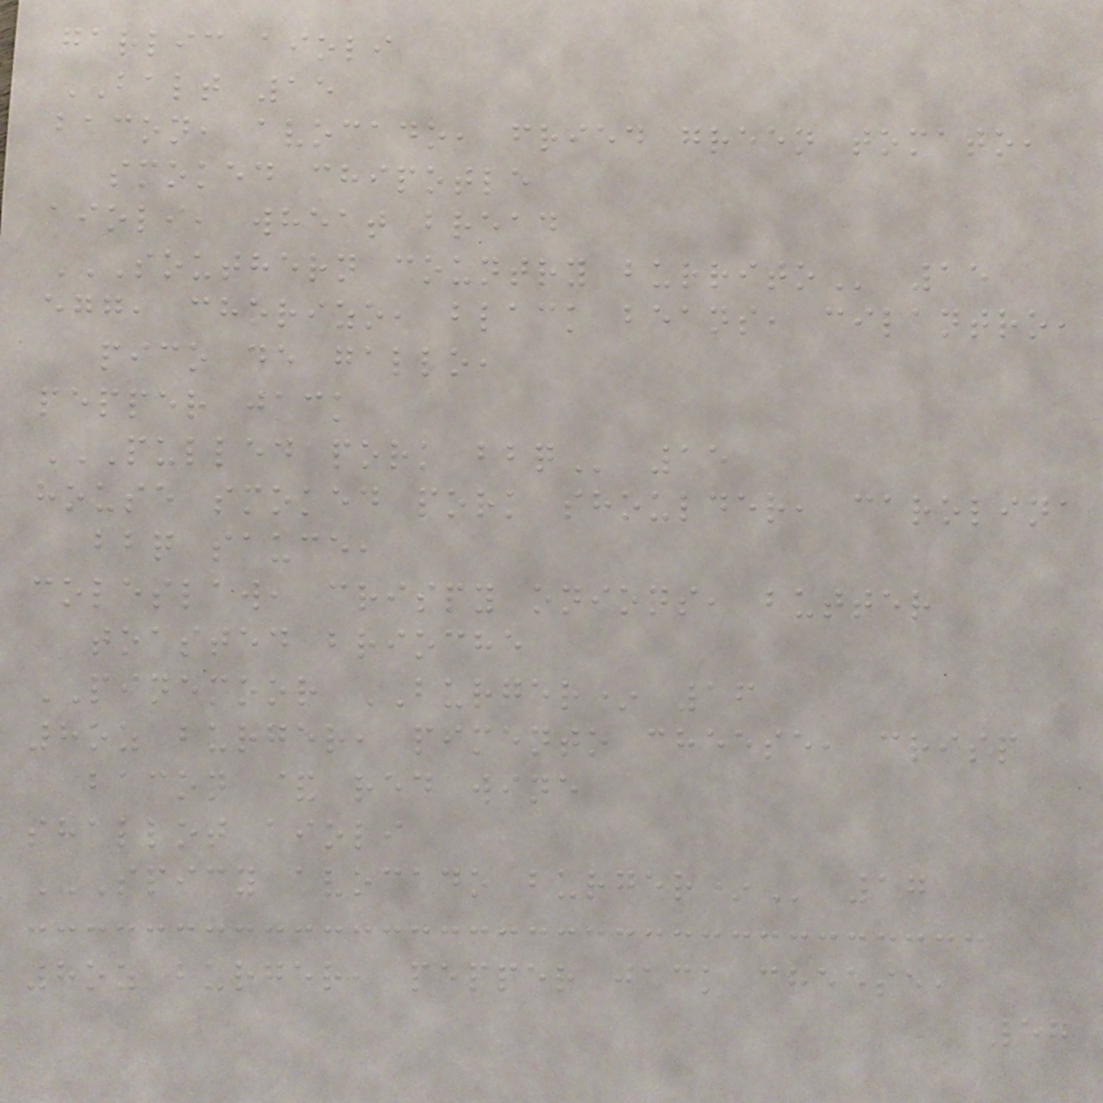garlic aioli
BALT 15
bacon, avocado, fried green tomato,
smoked chipotle
aioli, wheat bread
SOUTHERN COUNTRY BURRITO 15
egg, chorizo, black beans, cilantro,
pico de gallo,
pepper jack
PULLED PORK BBQ 15
house smoked pork shoulder, carolina
bbq sauce,
coleslaw, crispy onions, butter
toasted brioche
PINEMOOR BURGER* 16
8oz burger, pimento cheese, crisp
bacon & red wine
shallot aioli
SPICY AVOCADO BURGER* 17
8oz burger, pepper jack cheese,
57
